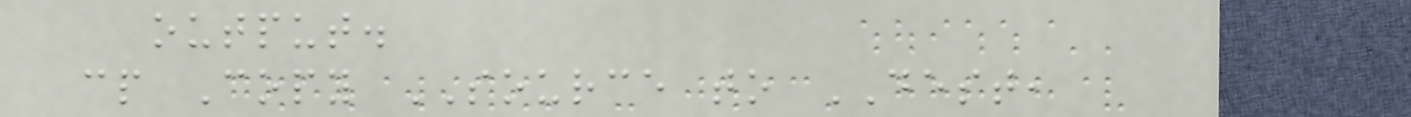output.
cp Copy SOURCE to DEST,
